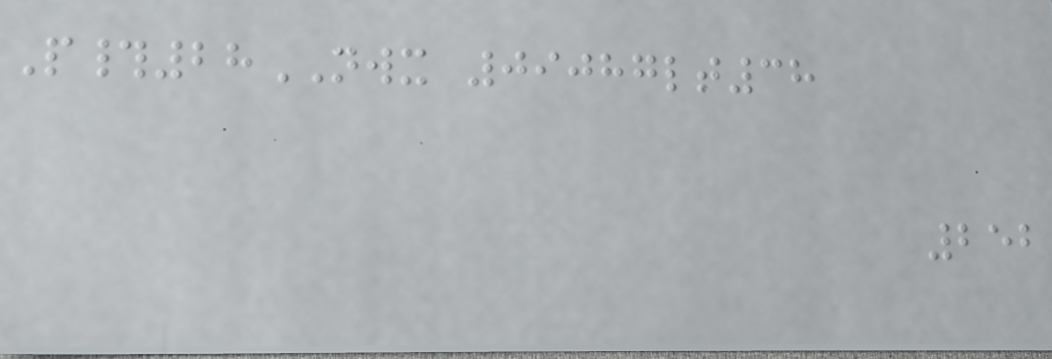P#28NWX 09087lt38
252
